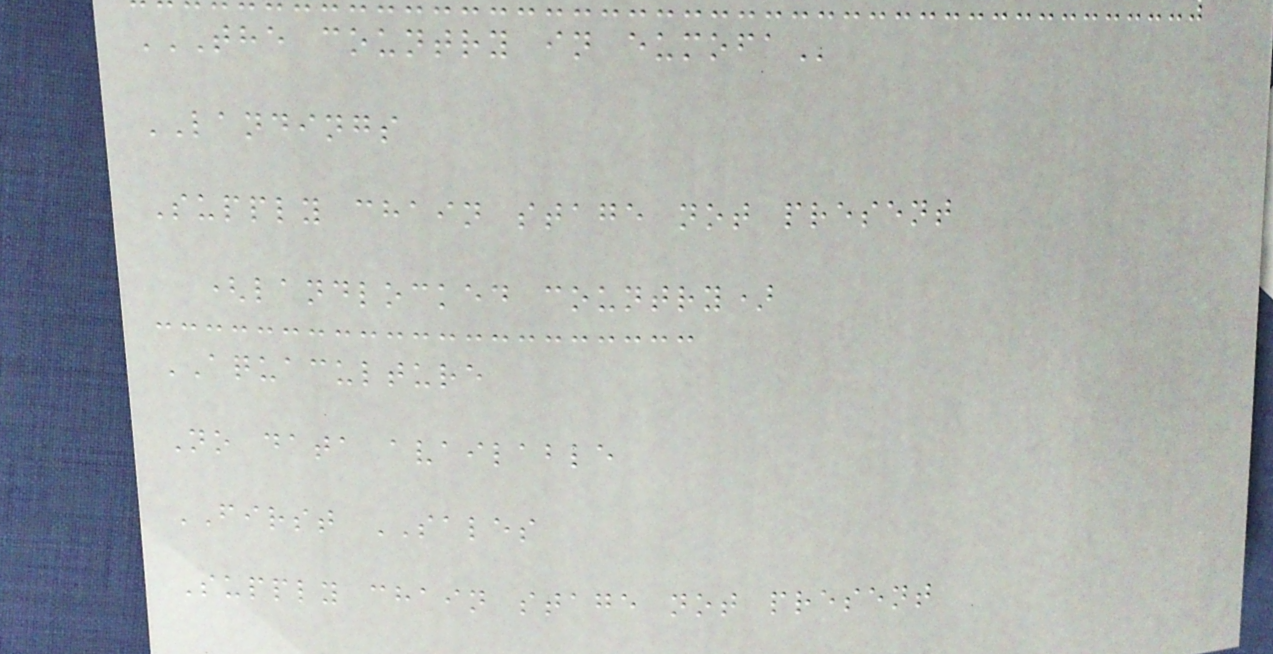THE COUNTRY IN EUMOFA
LANDINGS
Supply chain stage not present
(landlocked country)
AQUACULTURE
No data available
FIRST SALES
Supply chain stage not present
